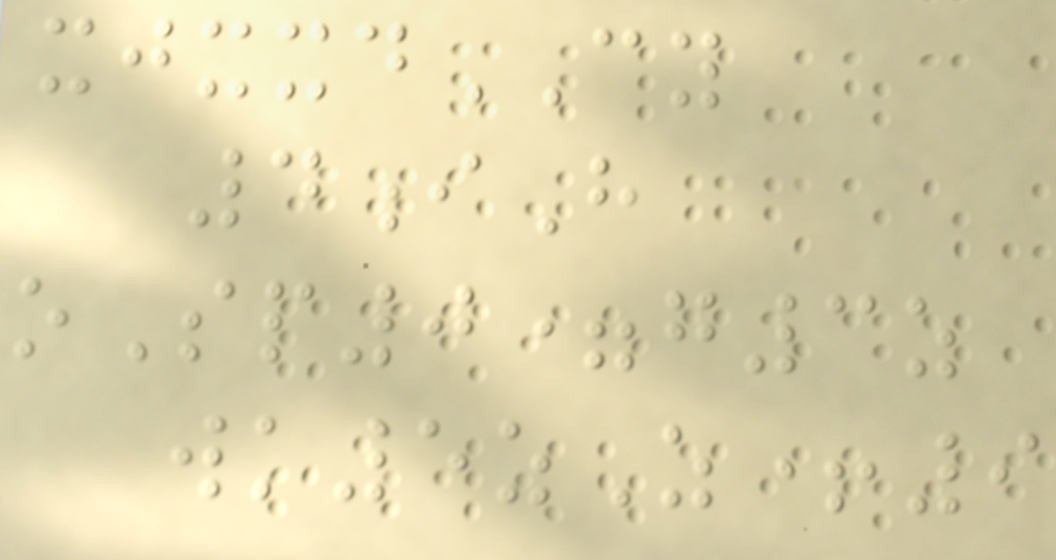xjxxdCY
4iH
oSp0=g3z
wk5zZ+9
